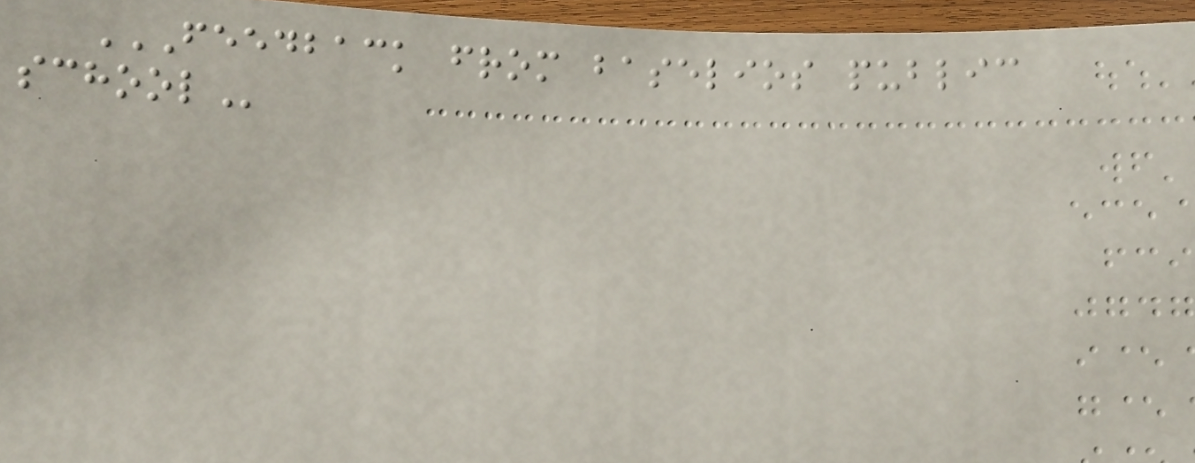FEEDBACK FROM BASELIOS PUBLIC
SCHOOL
